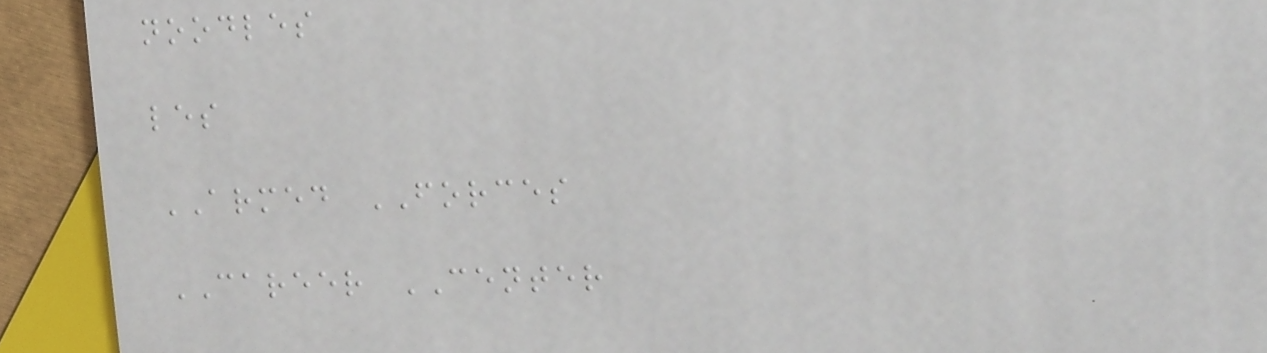noodles
les
ARMED FORCES
CAREER CENTER
